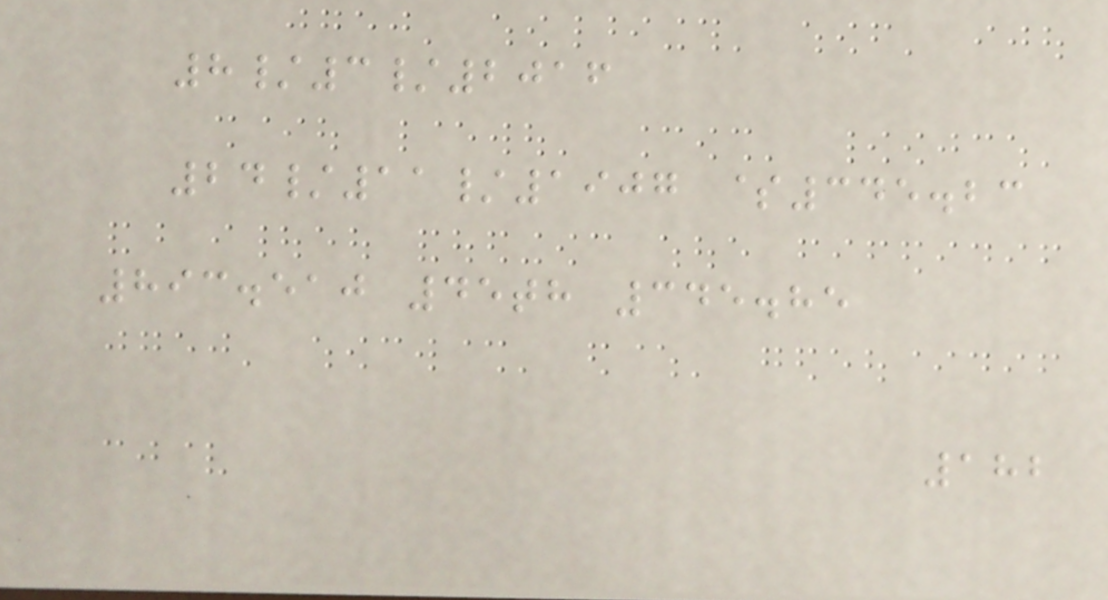8/3/2016
24/11/1907 $345.23
893.510 45th 345.85
182
